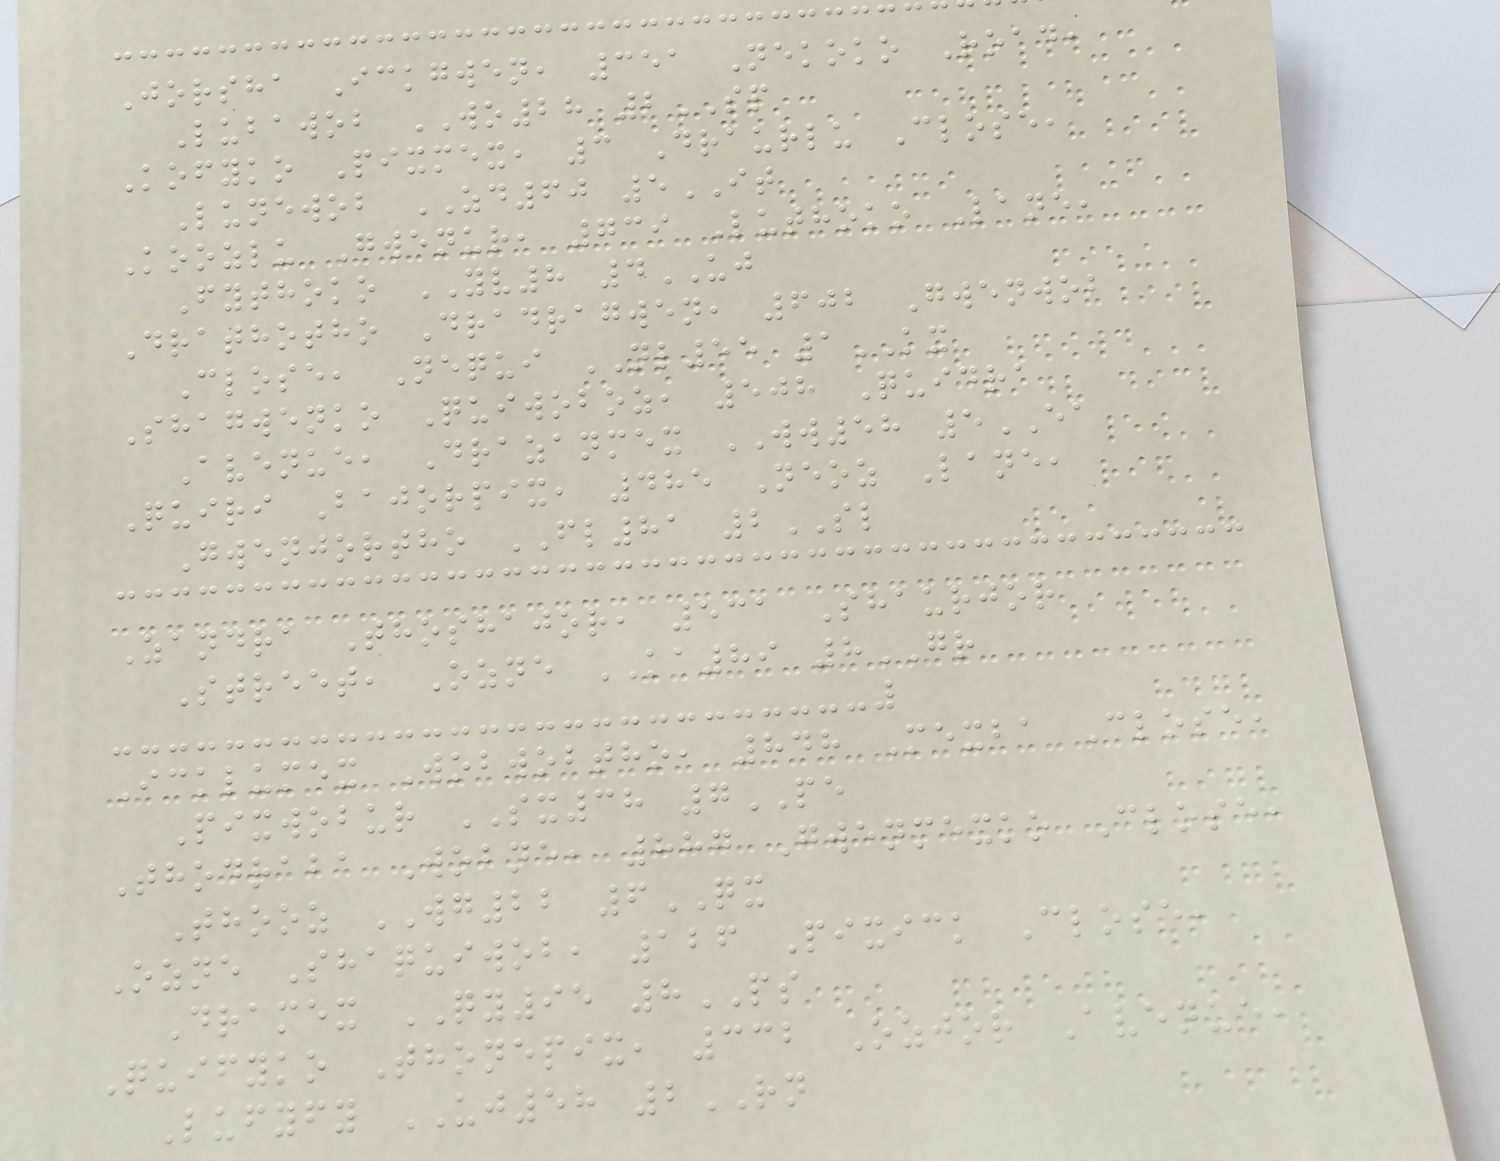Jorsha Ickgwen, 351 Nekoko Road,
Lubawob WO28 2SP
Kofyko Pixmex, 3 Draurlu Close,
Lunewob ZD60 5IT
Koozlu Gwenur, 739 Luthoko Lane,
Fythoko YV8 4UJ
Drathotho Dradragwen, 602 Gwenwob
Close, Nequi NL55 1KX
Shagwenko Quiwoboz, 508 Quidra
Avenue, Drazanmex WW58 5EA
Quiri Bajorpix, 485 Neoz Lane,
Gwenjortho FL81 2SL
Zandra Thoshajor, 531 Shaurjor
Street, Ozne KA89 8GR
Icklumex Wobwobtho, 848 Mexba Close,
Pixwobur SX38 7PE
Thodraba Wobne, 887 Gwenmexko Close,
Thooz WG22 6QX
Ozne Shaquiwob, 126 Pixick Close,
Dramex QY95 8PS
Quifyko Thonepix, 332 Ozjor Avenue,
Lufyfy UJ58 2RN
